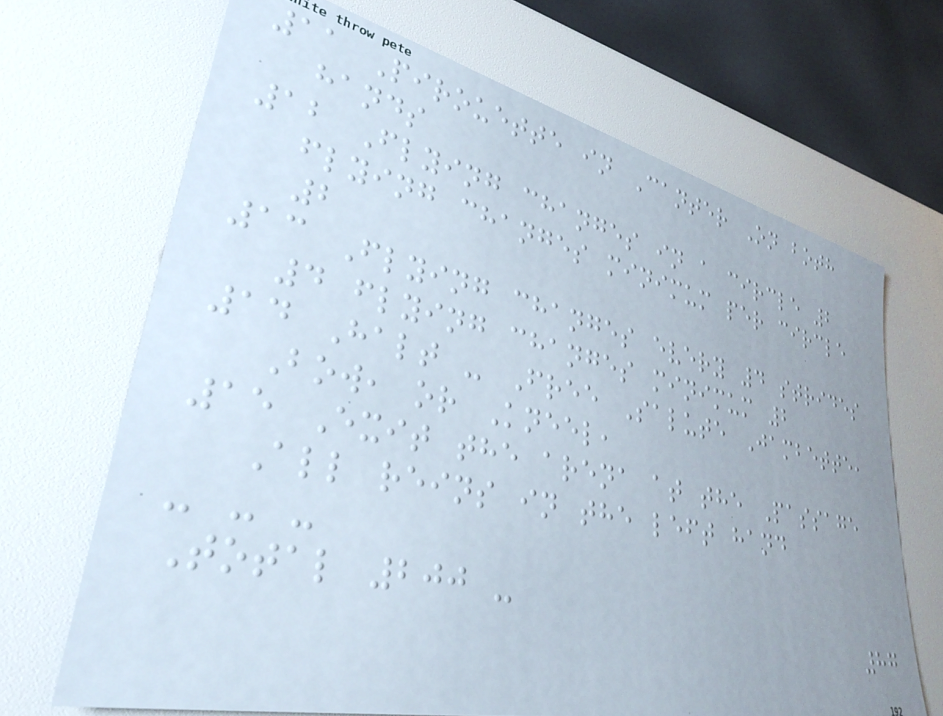11 Pirouette in Canter On both
hands
12 Flying changes in a circle 2
flying changes minimum per circle
2
13 Flying changes every 4 strides
4 flying changes minimum 2
14 Halt - Free Salute Jambette,
Bow, or Kneel,
15 Exit the arena at the Passage
All reins in the left hand
- - -
Total 200 -
87
